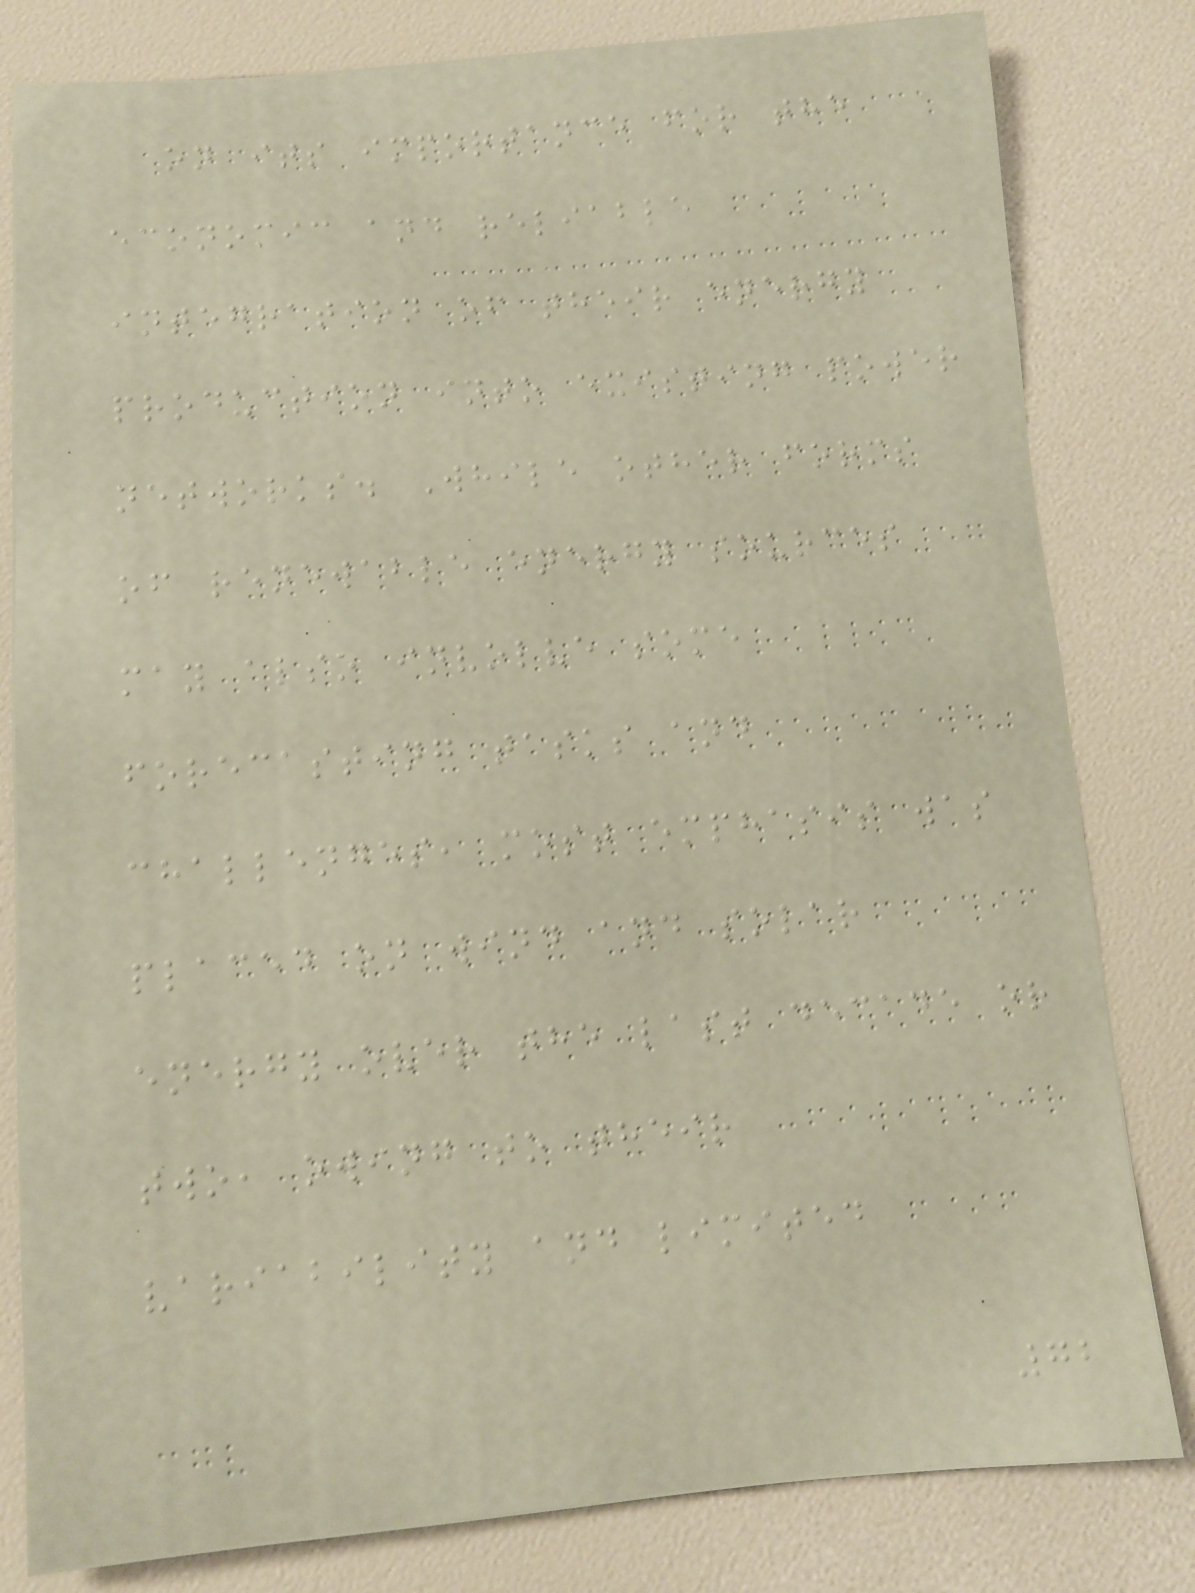on its importance for the
economic and reliable
integration of their energy
production into existing power
networks. While other forms
of renewable energy sources
may also involve some
forecasting tasks and
challenges, most emphasis was
placed on wind and solar
energy over the last decade or
two, owing to their
variability and limited
72
